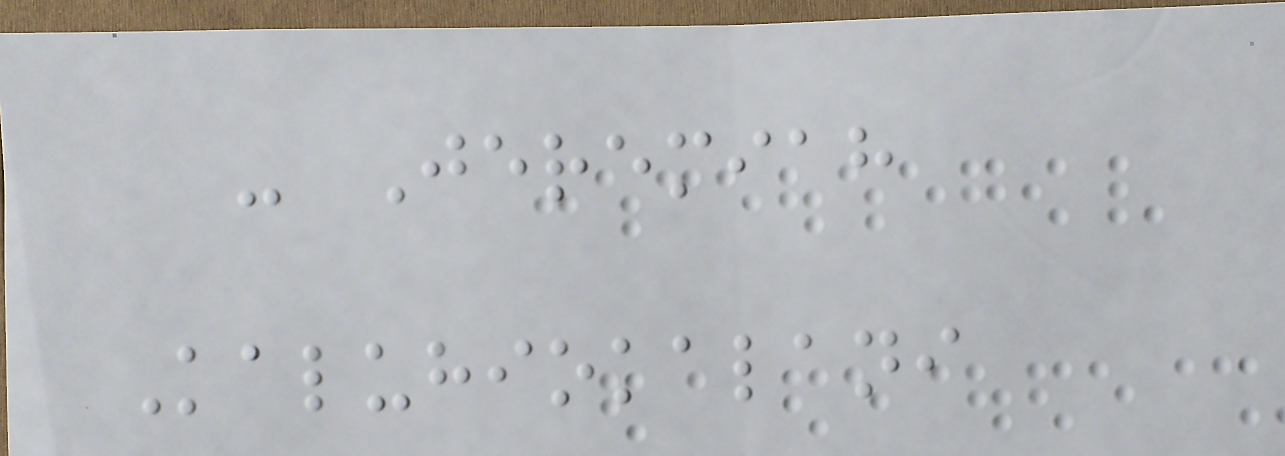- Jeremiah
Kaluhiokalani
